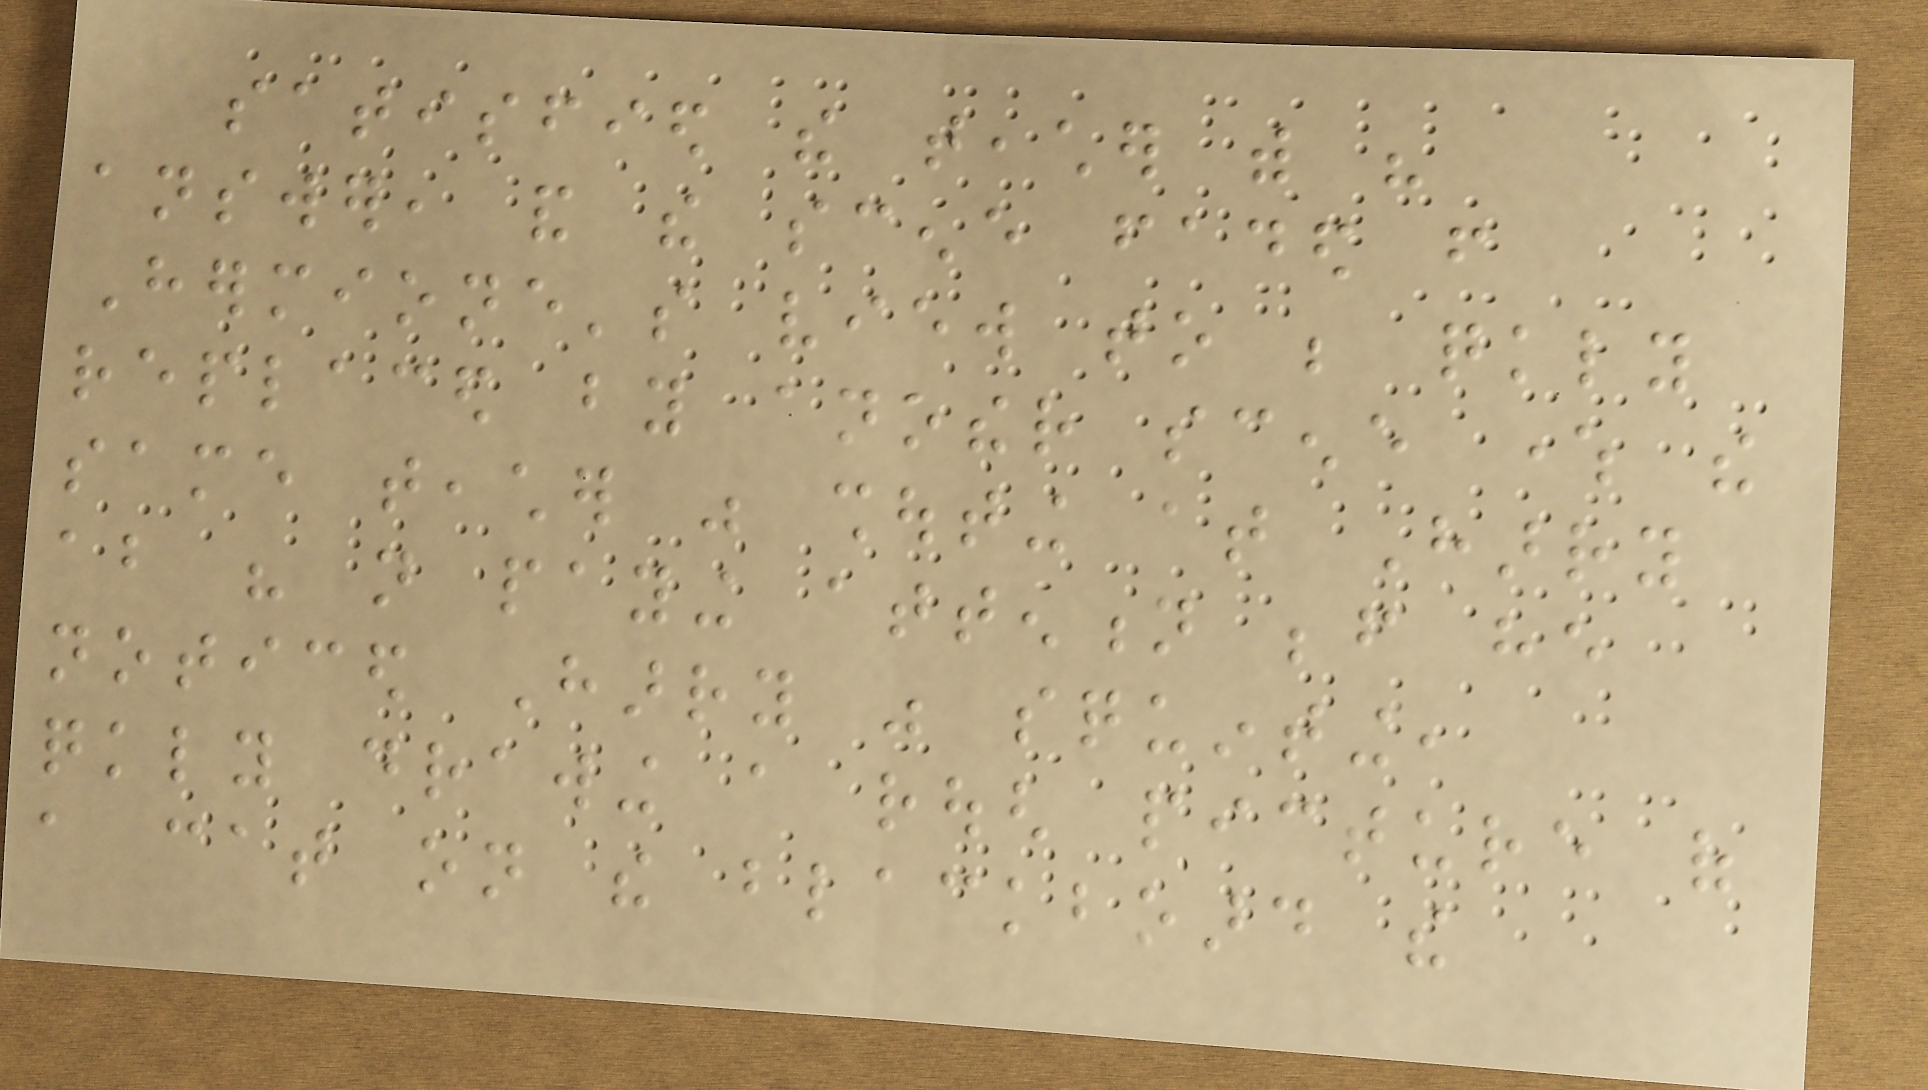satisfied the teacher with his
answer, and the scene faded from
Hermione's view to be quickly
replaced by another scene where the
same teacher was shouting at Harry
about his not paying attention before he
noticed Harry was squinting,
quickly drawing a rough picture of
a cat on the blackboard the
